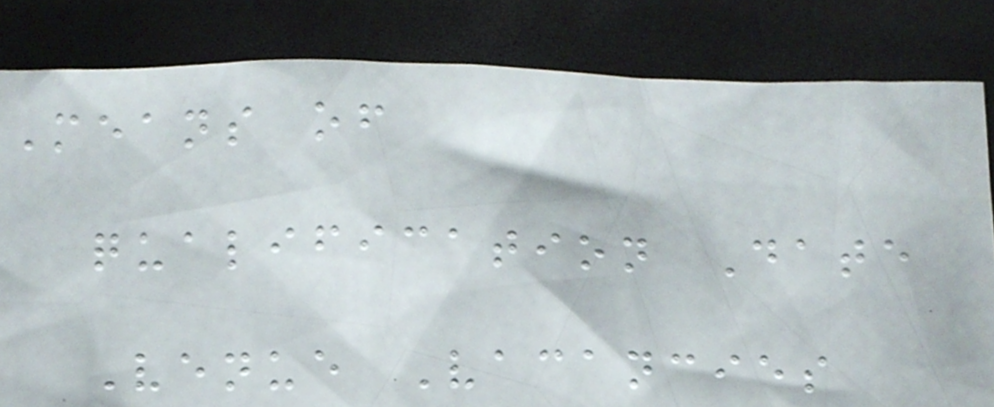Means of
qualification Date
Venue Vacancies
